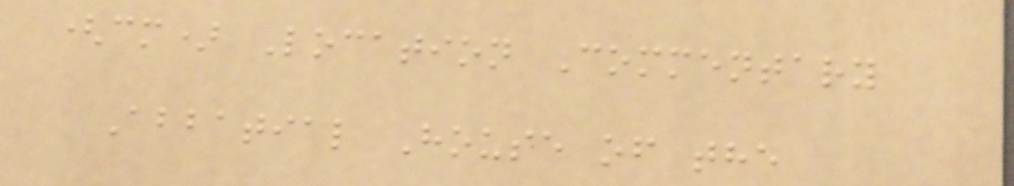(cm) Location Commentary
Abbatial House of the
